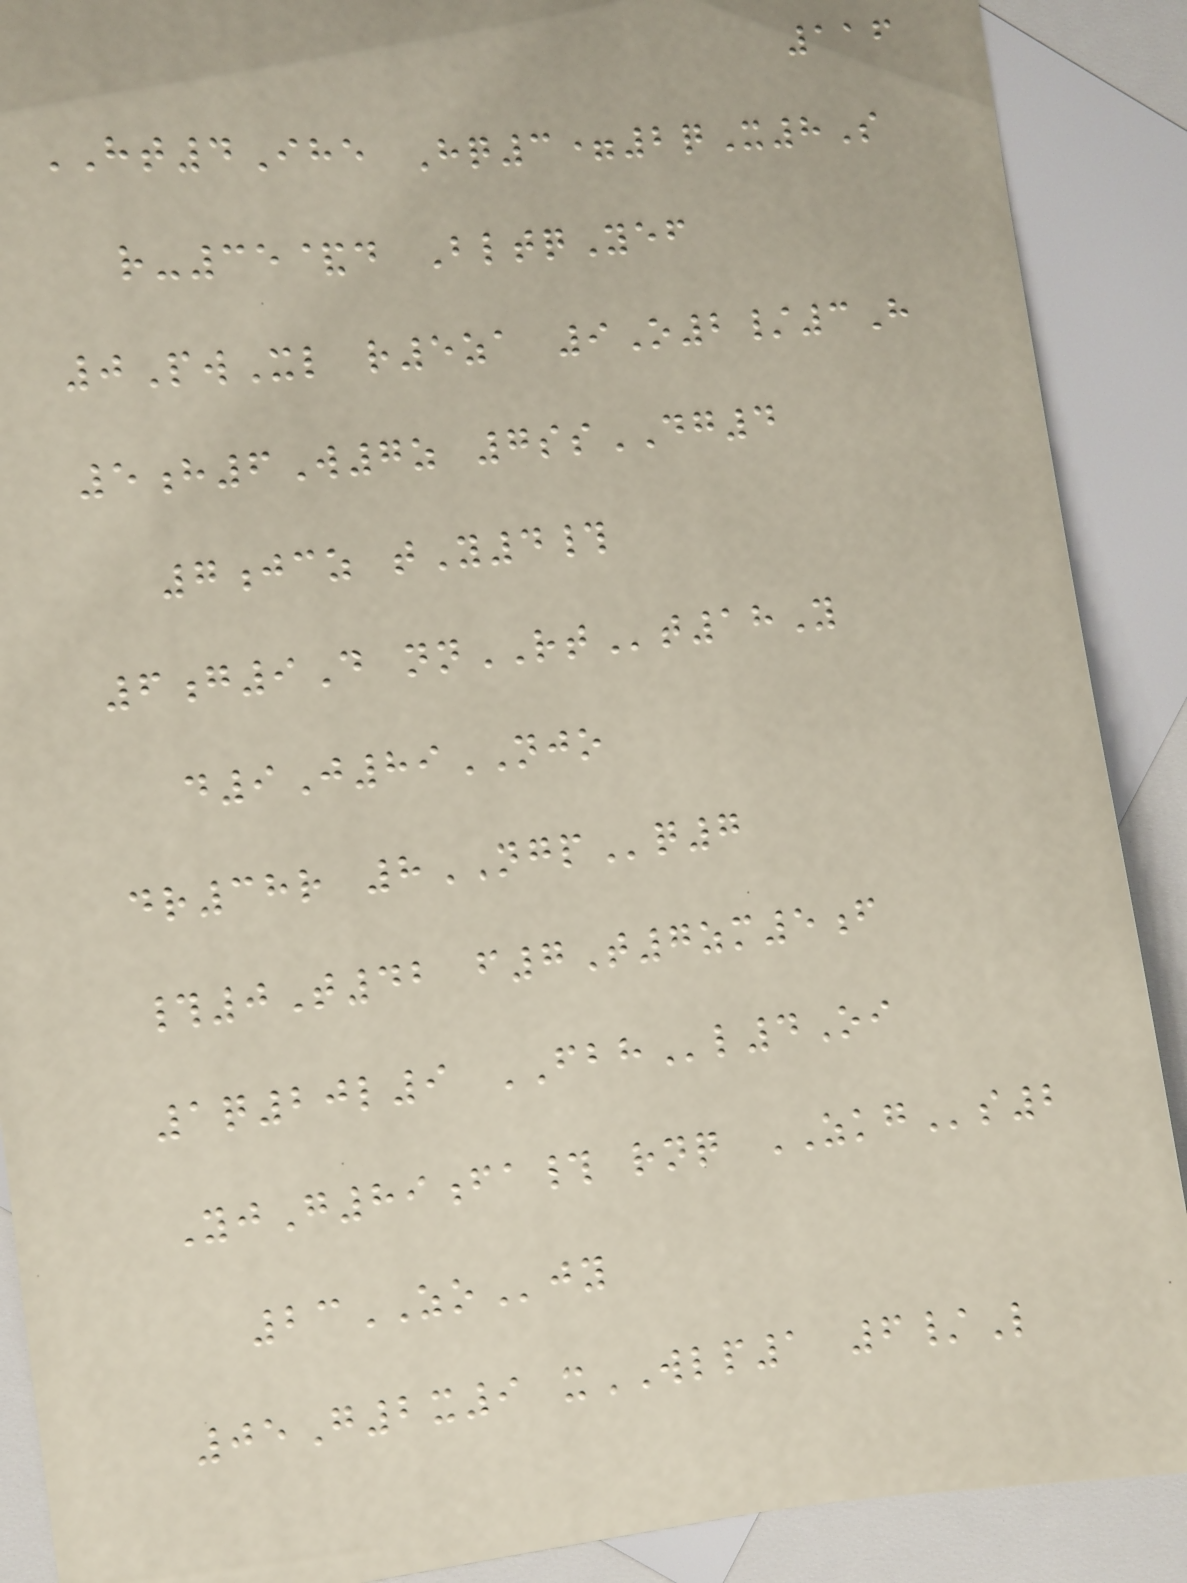116
HT4Ihe Hq3=2qX8S
r-35&d BltqYef
0PwXl r5za 9O2/3H
5h6W7z 7ssDG4
7jcz tY4#
6g9D nnRTt18Y
d9J89NJO
dr38r 8NGPq7
#0T42 f7T7zm5f
1q20l9 FBHl4Oi
YjG89fa# rnq ZKGs2
23ZOjy
05G2x9 xWLP1 6/L
